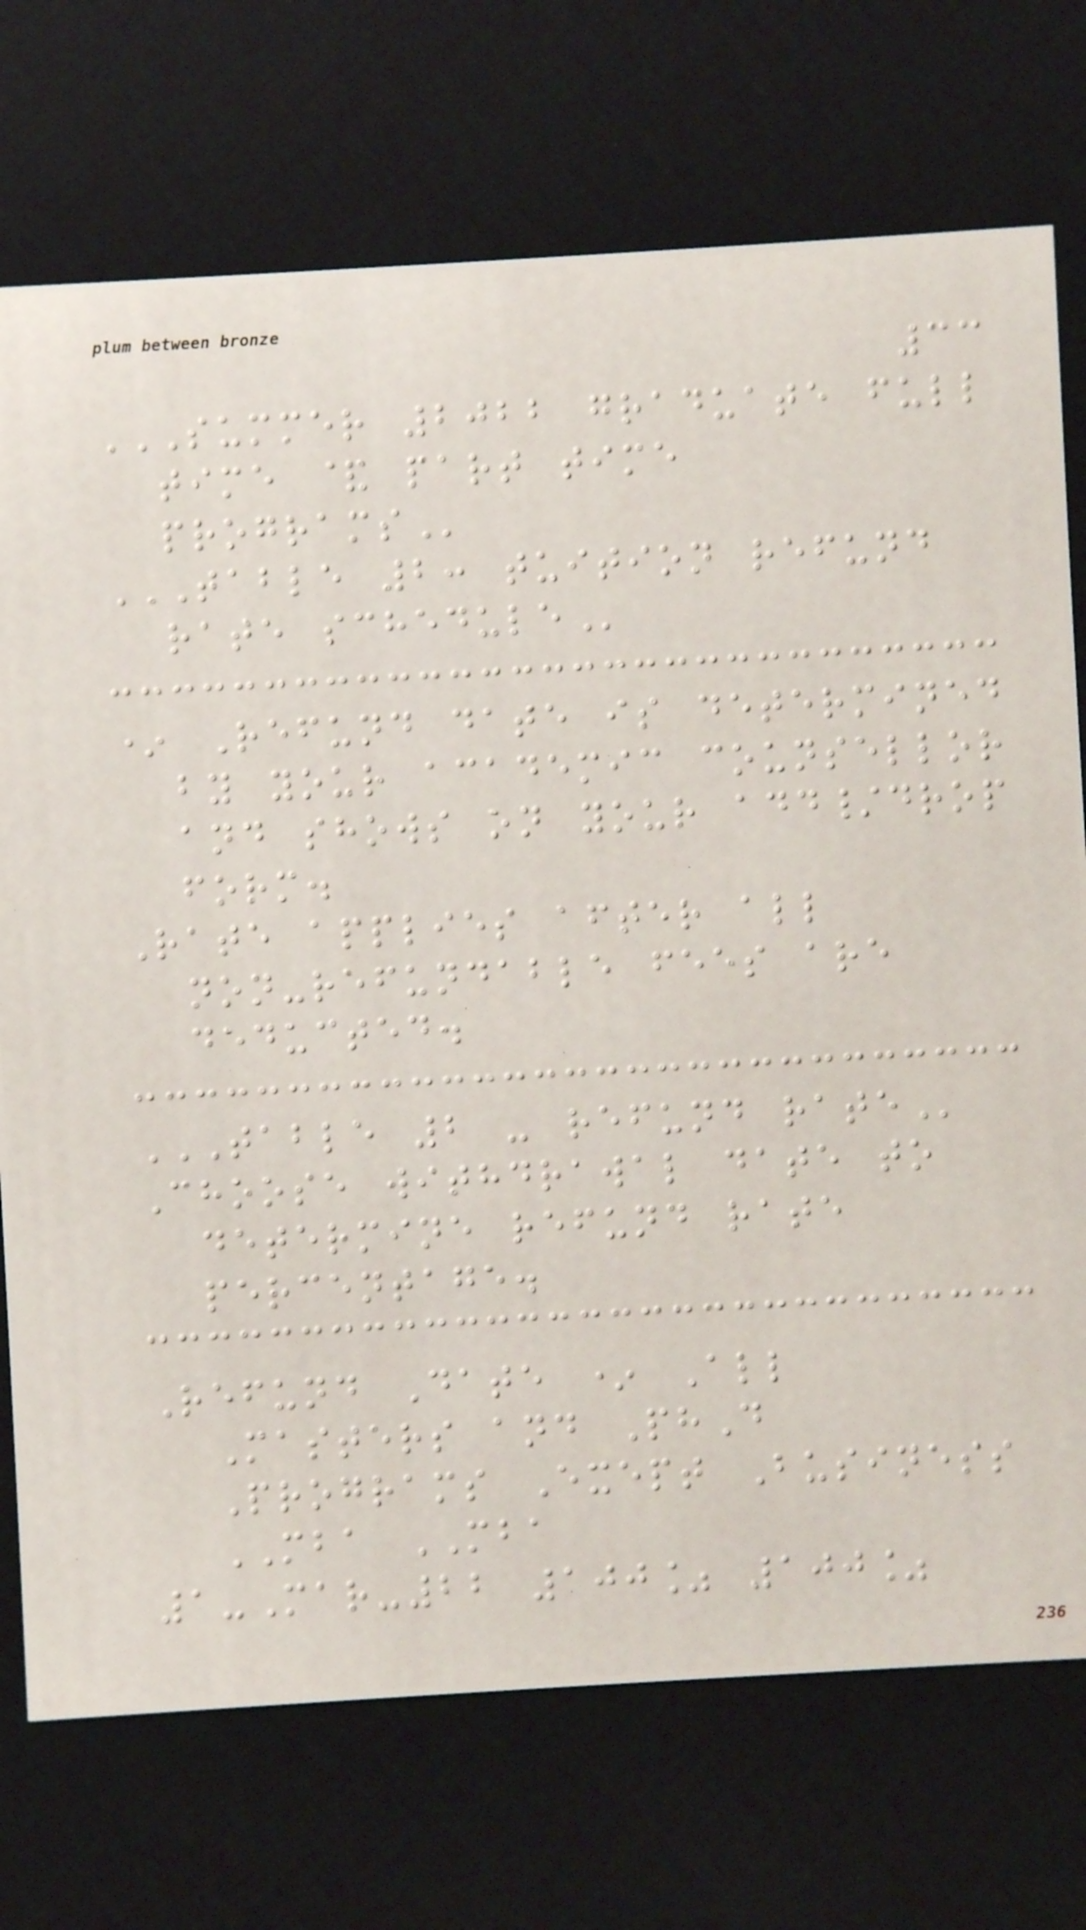33
SUMMER 2022 GRADUATE FULL
TIME & PART TIME
PROGRAMS
TABLE 2: TUITION REFUND
RATE SCHEDULE
* Refund date is determined
by your academic counsellor
and shows on your add/drop
form.
Rate applies after all
non-refundable fees are
deducted.
TABLE 2 - REFUND RATE
Choose withdrawal date to
determine refund rate
percentage.
Refund Date * All
Masters and PhD
Programs Exept Business
MBA MBA
1-Mar-22 100% 100%
